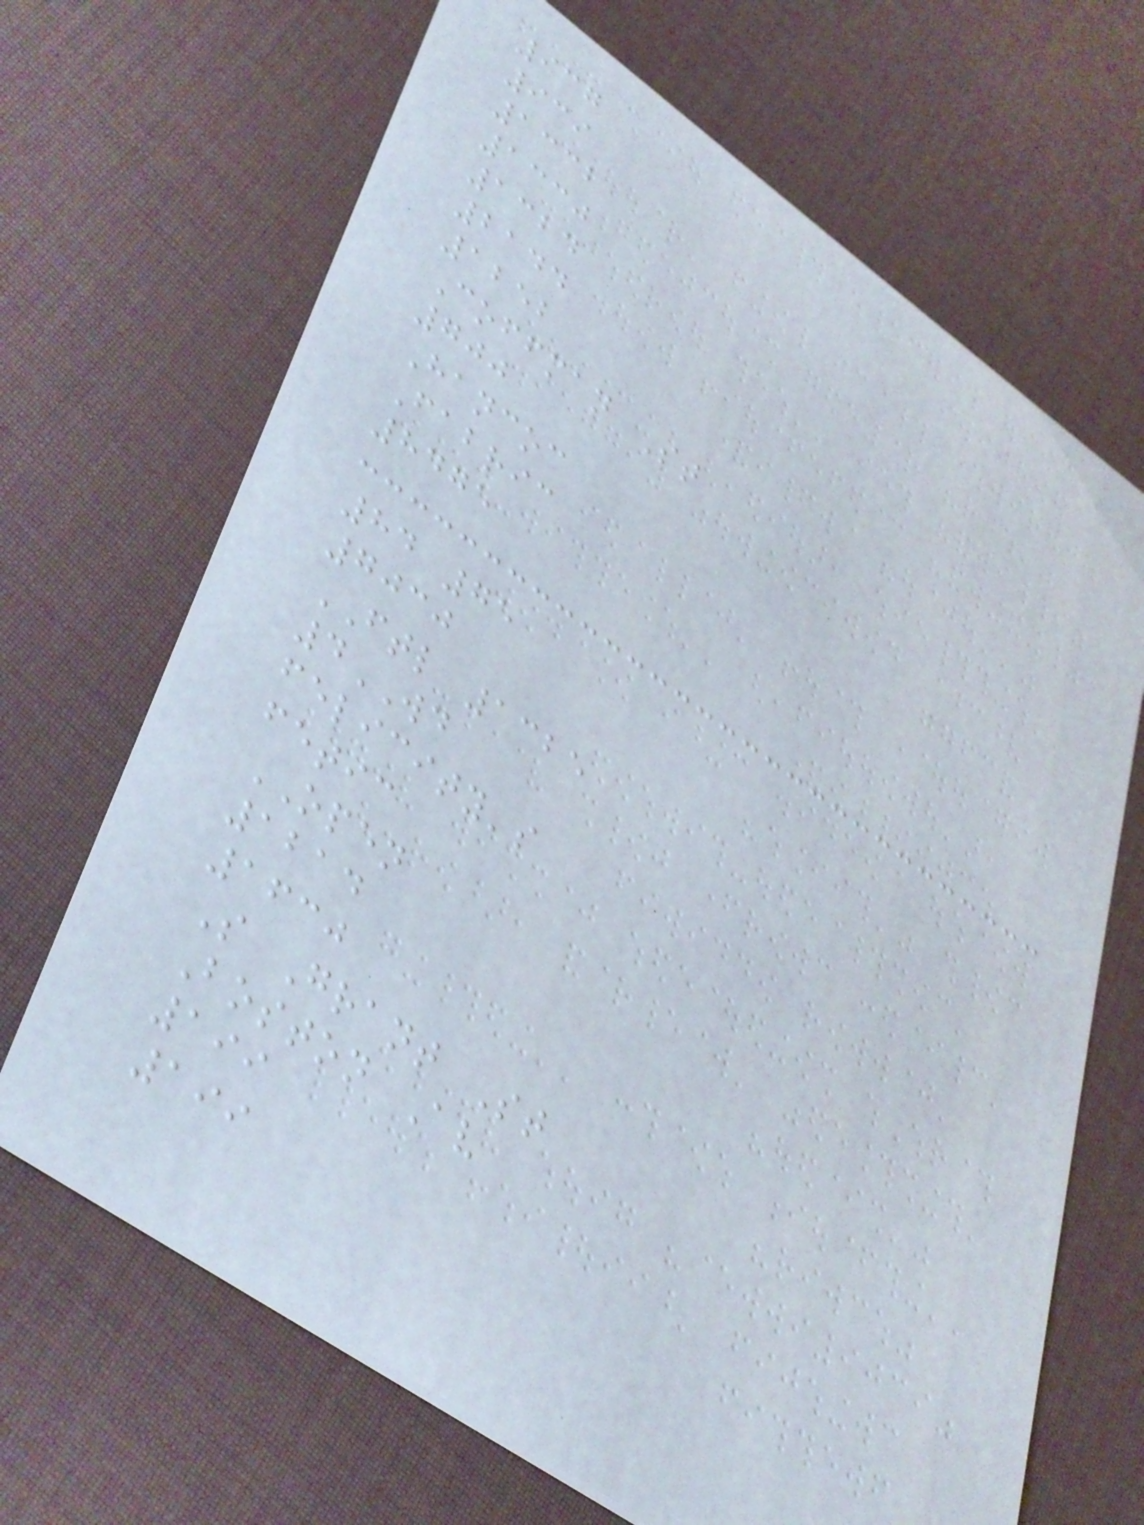937
939
1332
1330
1324
2144
1252
Coffman St
700
Hancoc
Fabric
8475
84 75
7030
FTL 1325
4WD
felicity's
fetic
OPEN
1214
1630
S Grant St
Boston Av
199
199
